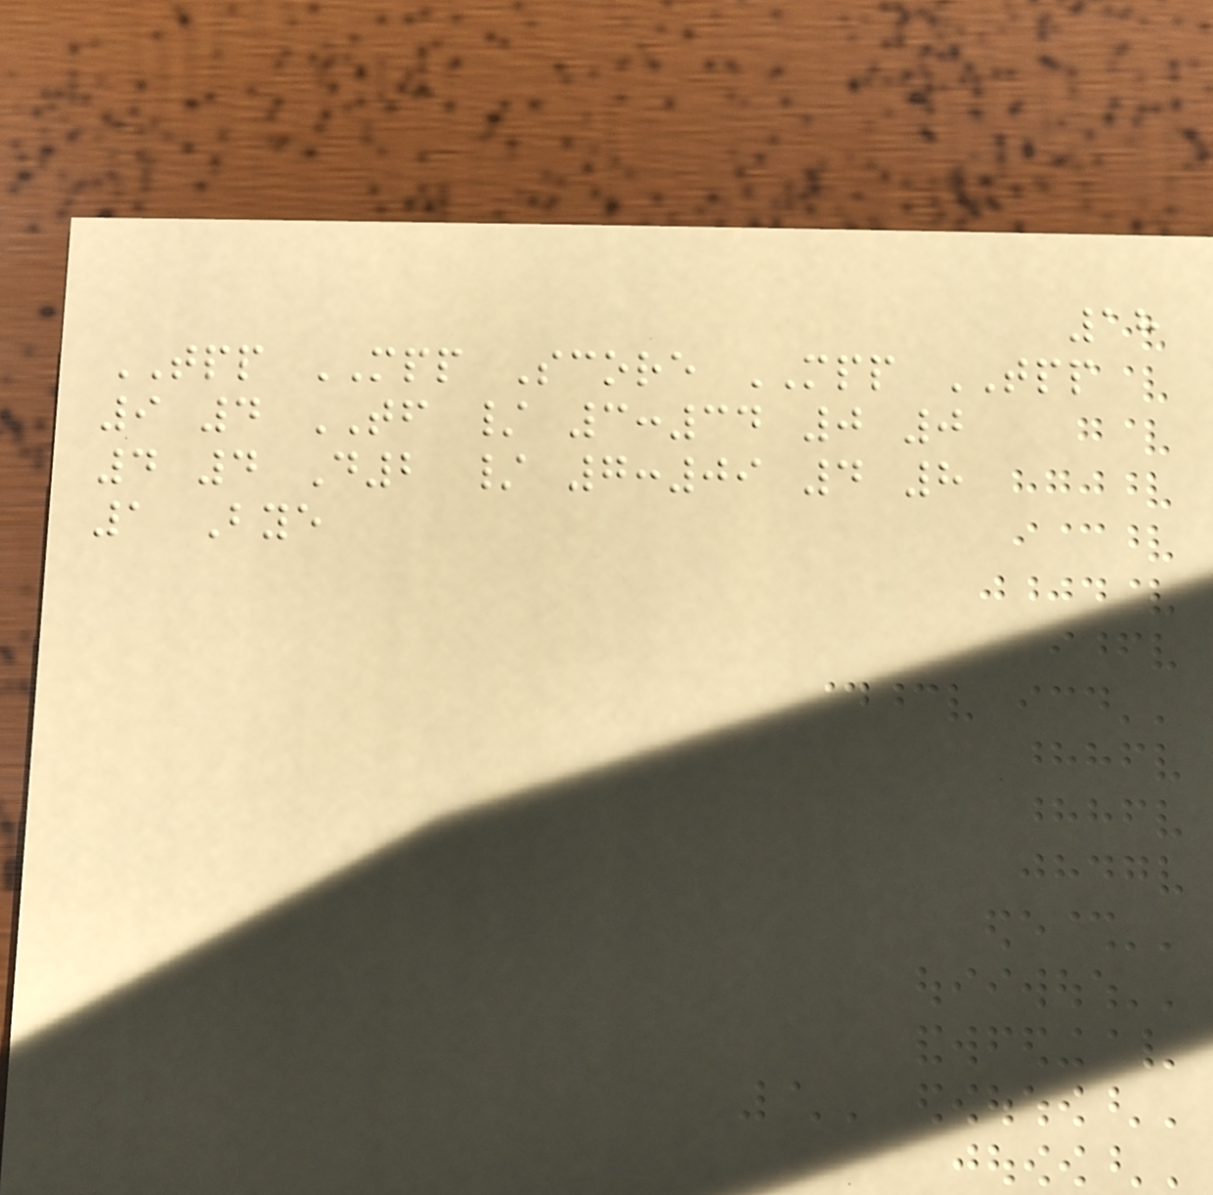18
TPP MPP Score MPP TPP
9 4 TF / 3:34 0 0
4 4 D2 / 7:09 4 8
1 Bye
